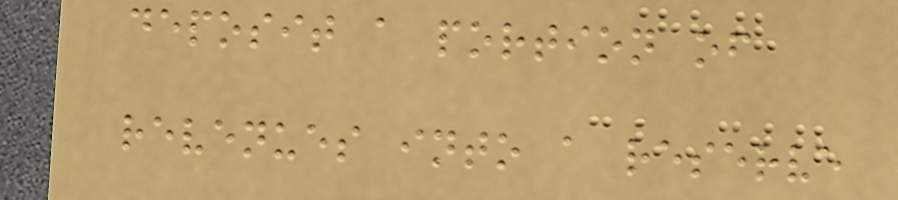deposit a portion of
revenues into a reserve
